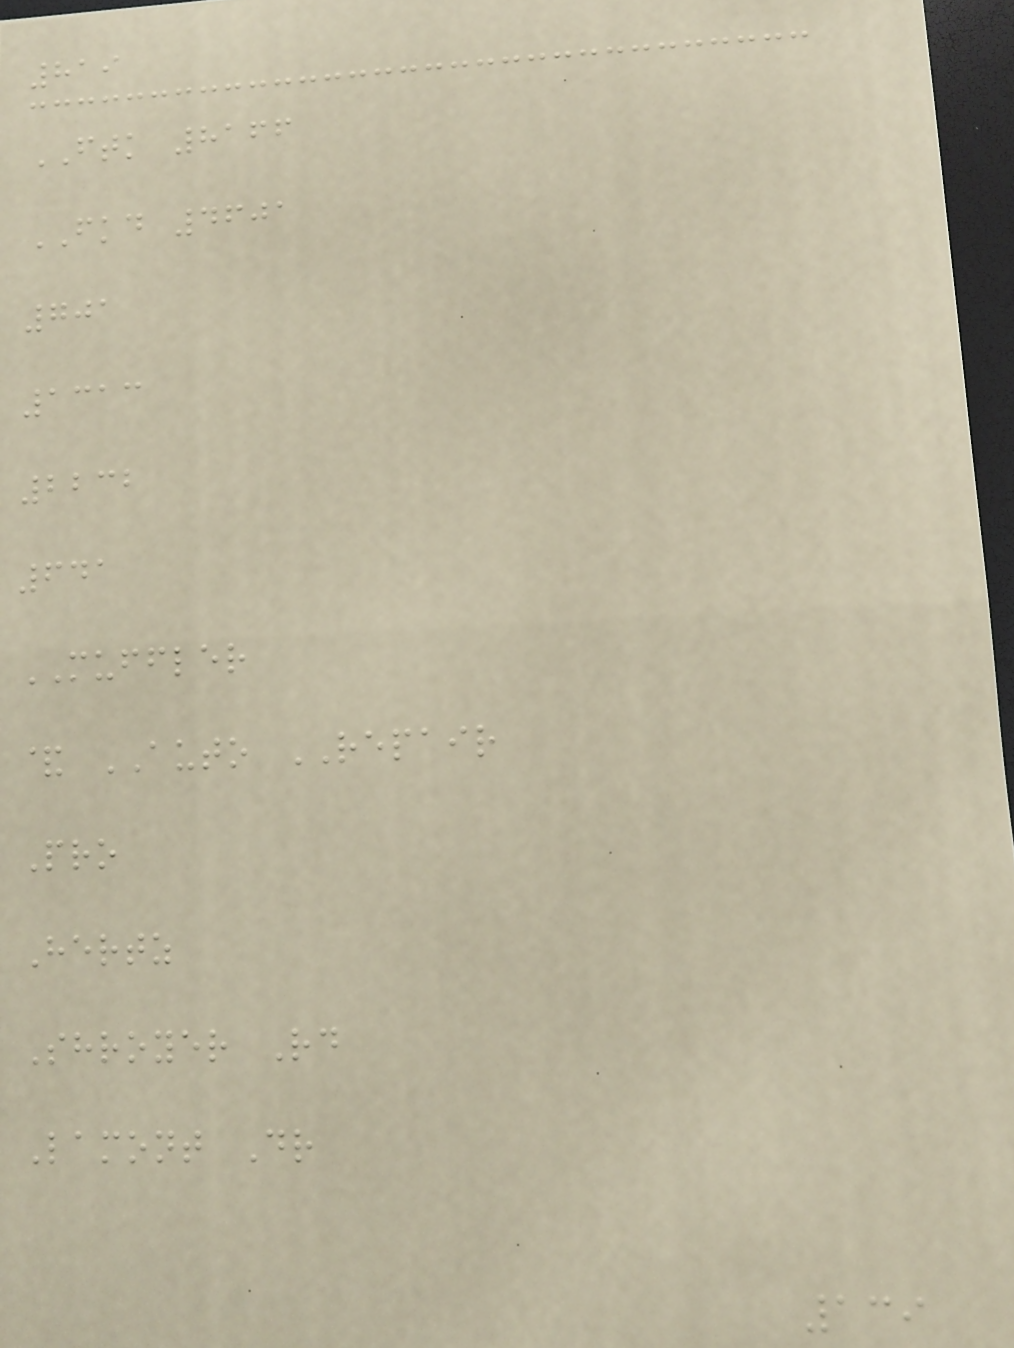819
FTK 8166
FKD 4601
701
1313
2232
641
MUFFLER
& AUTO REPAIR
Pro
Hertz
Shroyer Rd
Lamont Dr
139
